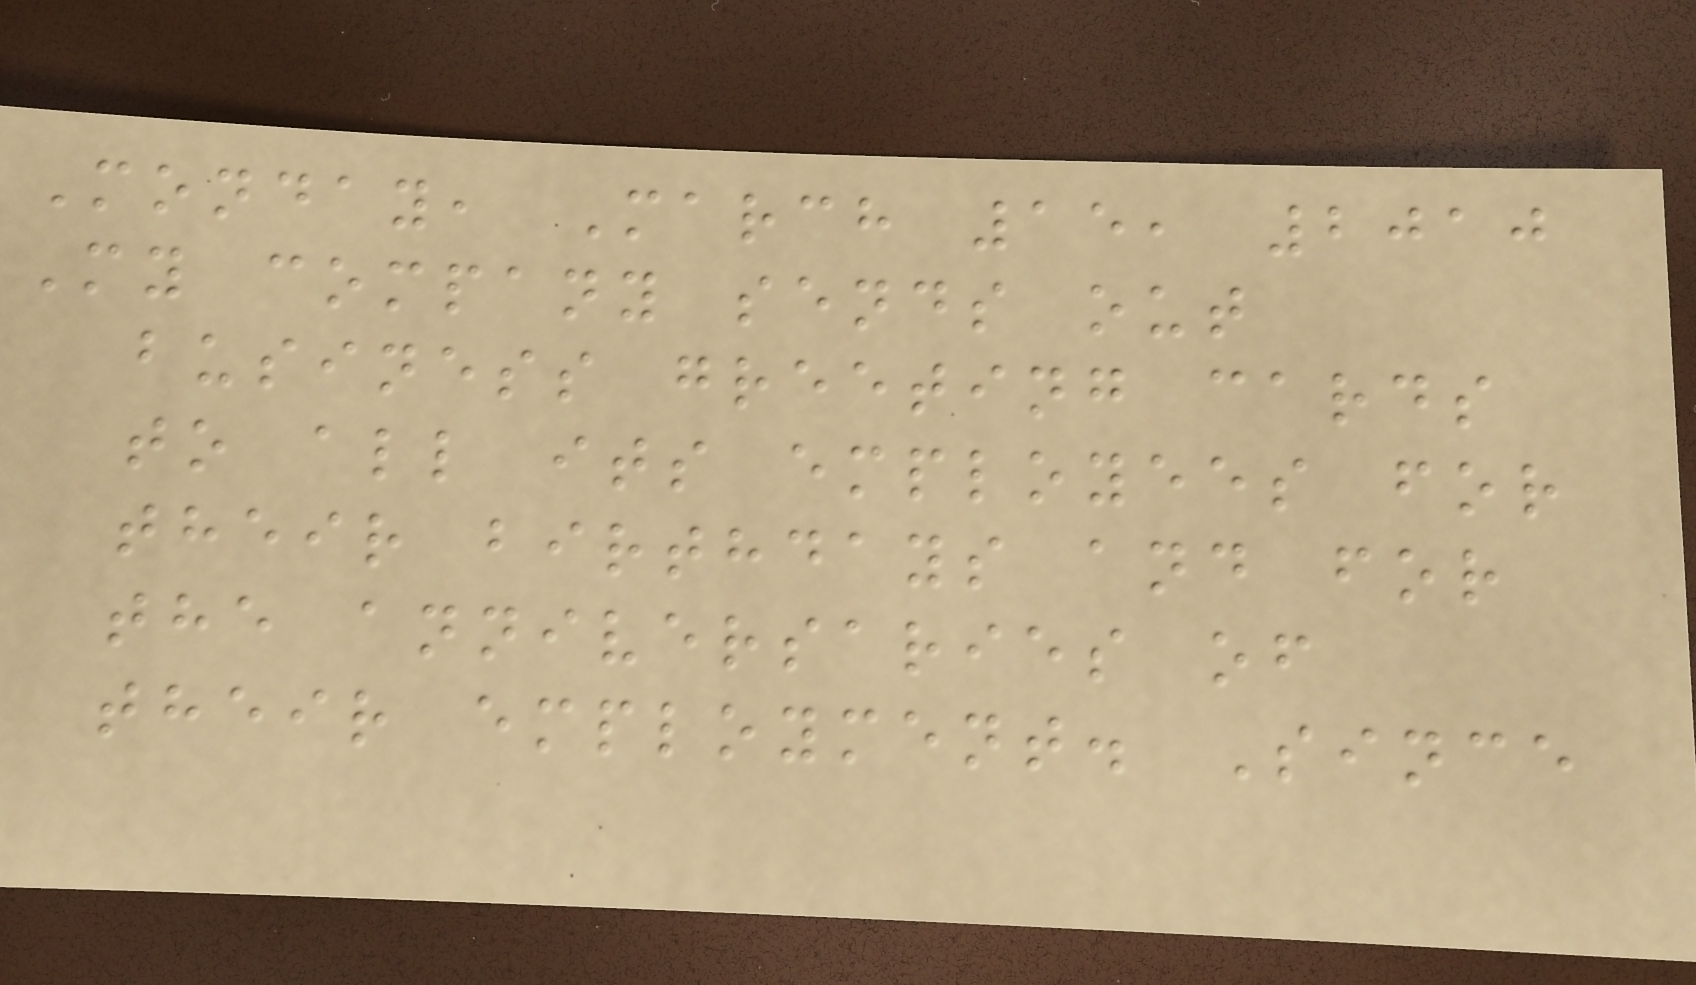Monday, March 15, 2010
My company sends out
business greeting cards
to all its employees for
their birthdays and for
the anniversaries of
their employment. Since
